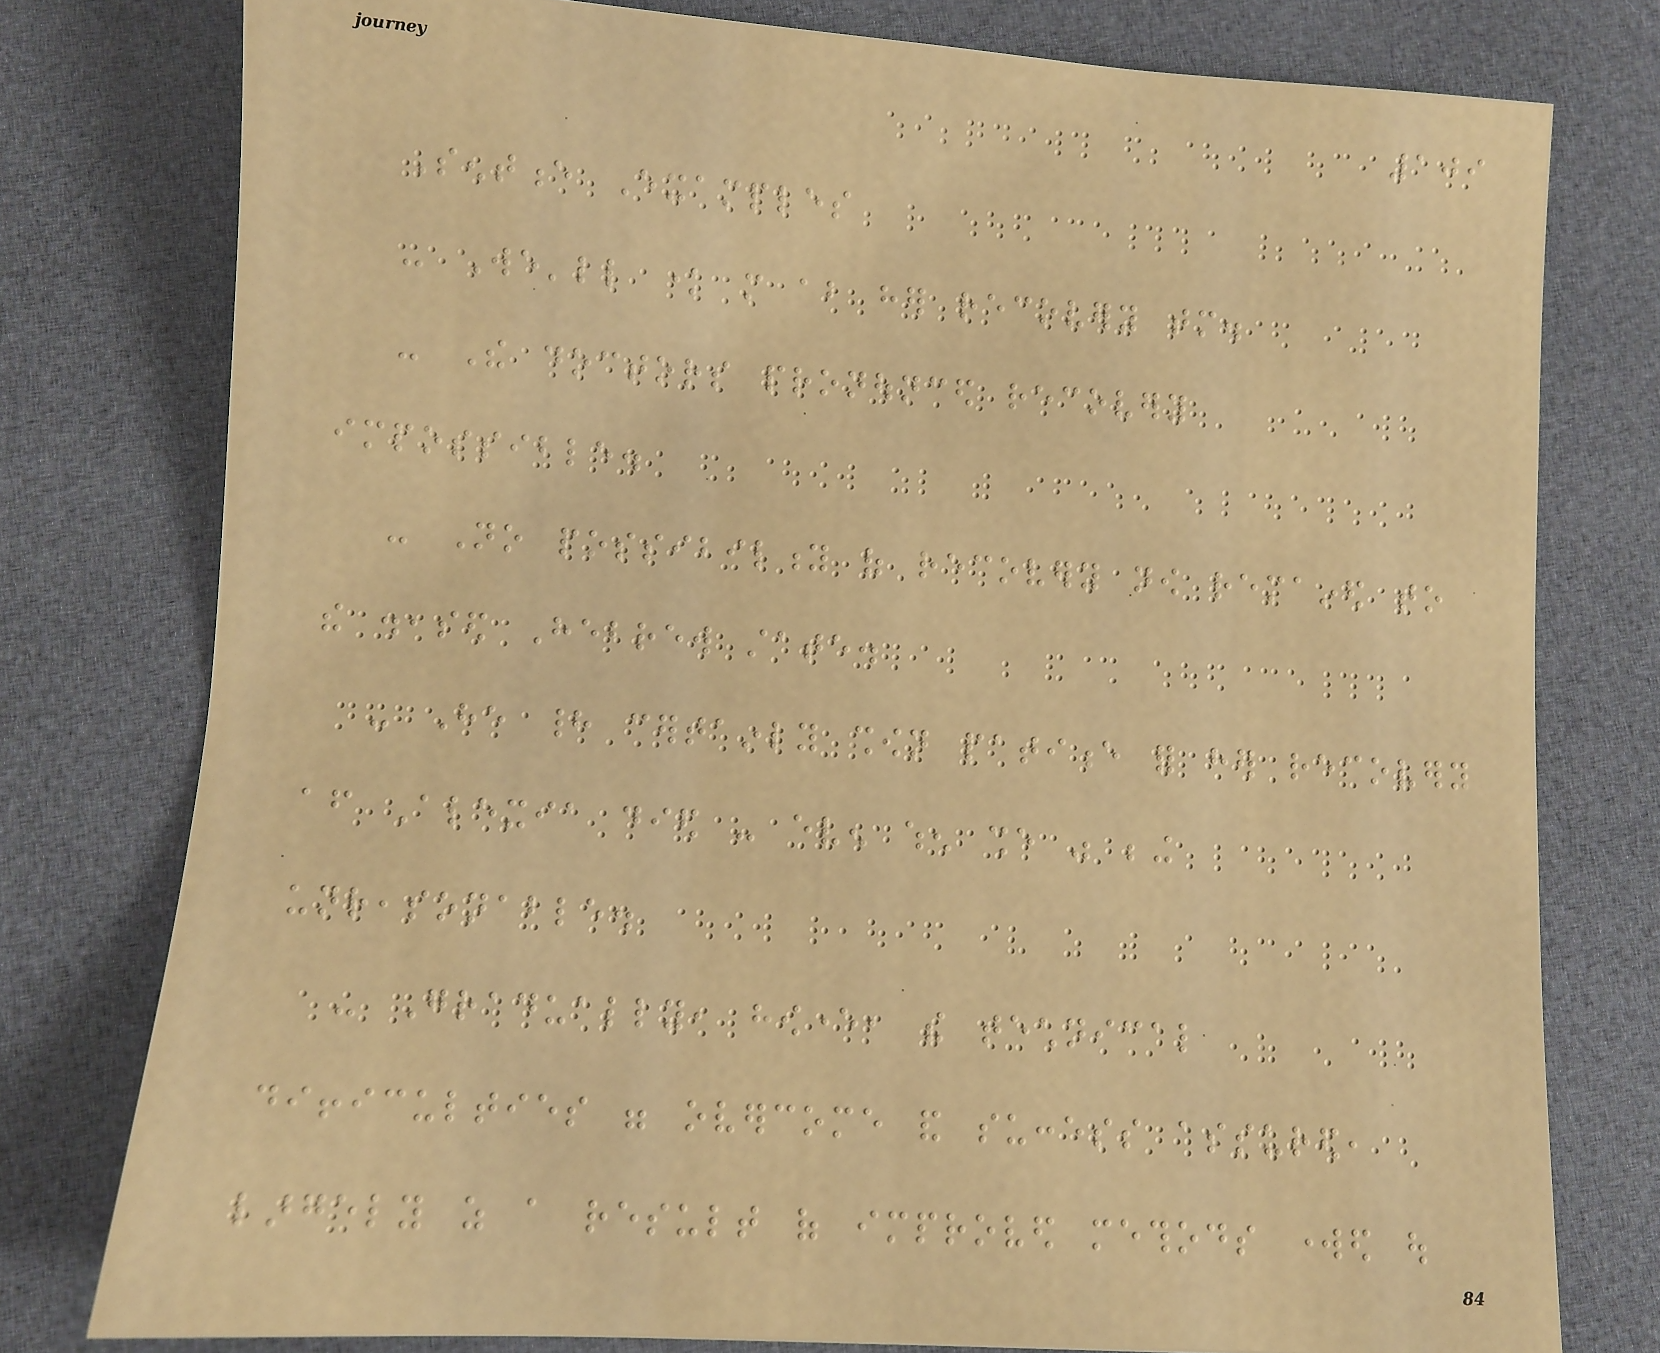109
Sentence Examples
- We'll know more about her recovery tomorrow.
- The doctors pronounced recovery
impossible.
- No possibility of recovery now remained to
the diseased Hebrew state.
- He had certainly shown patience for her recovery
after Alexia died - even when she was being
unreasonable.
- Gradually, however, the technical
difficulties were overcome and success assured,
largely as a result of improved methods worked out
